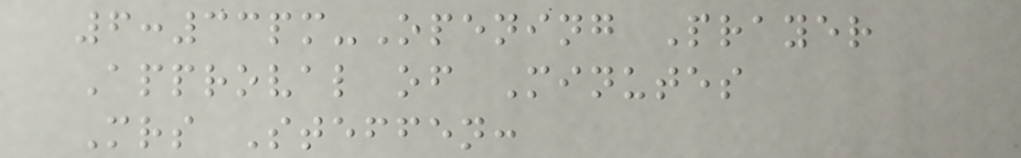6:33pm-Opening Prayer
Approval of Minutes
Mrs Steffen:
